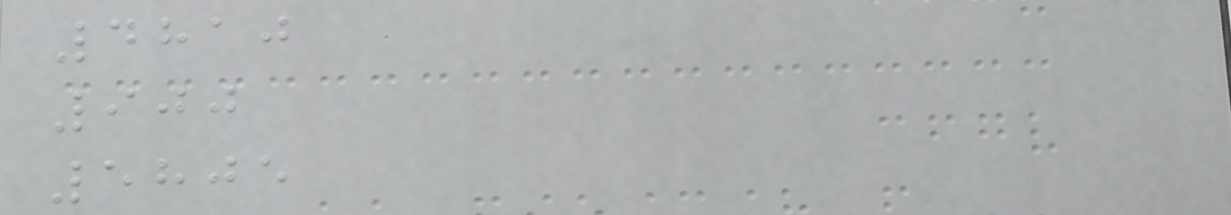4810
900
5805
